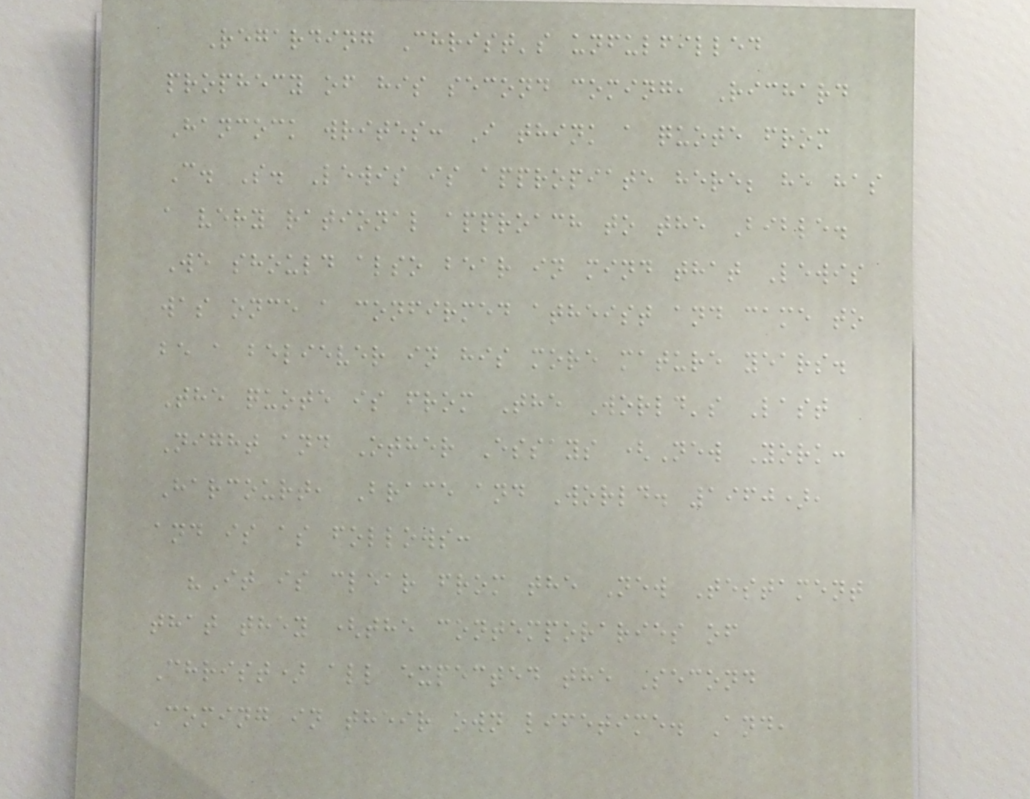Regarding Christ's unfulfilled
prophecy of his second coming, Richard
Hancock writes: I think a quote from
C. S. Lewis is appropiate here; he has
a very rational approach to the Bible.
We should also bear in mind that Lewis
was once a confirmed atheist and came to
be a believer in his more mature years.
The quote is from The World's Last
Night and Other Essays (New York:
Harcourt, Brace and World. 1960),
and is as follows:
"It is clear from the New Testament
that they (the contemporaries of
Christ) all expected the Second
Coming in their own lifetime. And,
